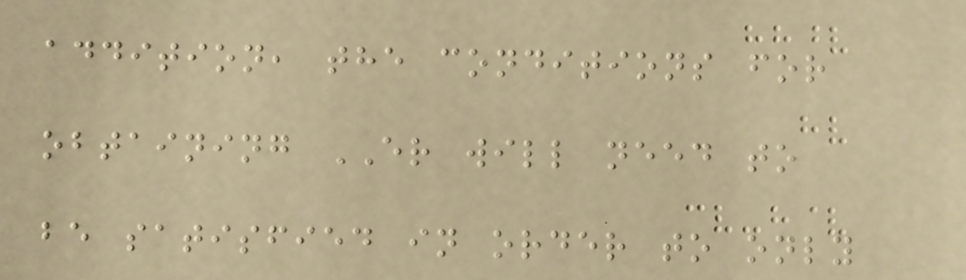addition, the conditions for
obtaining ER will need to
be satisfied in order to only
